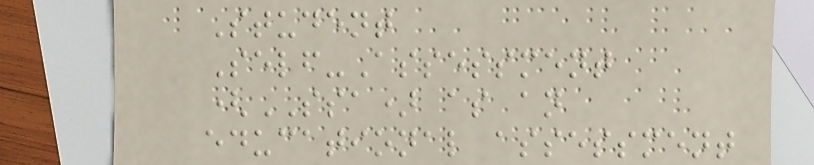Student
Self-Assessment
(SSA) as an
educational assessment
